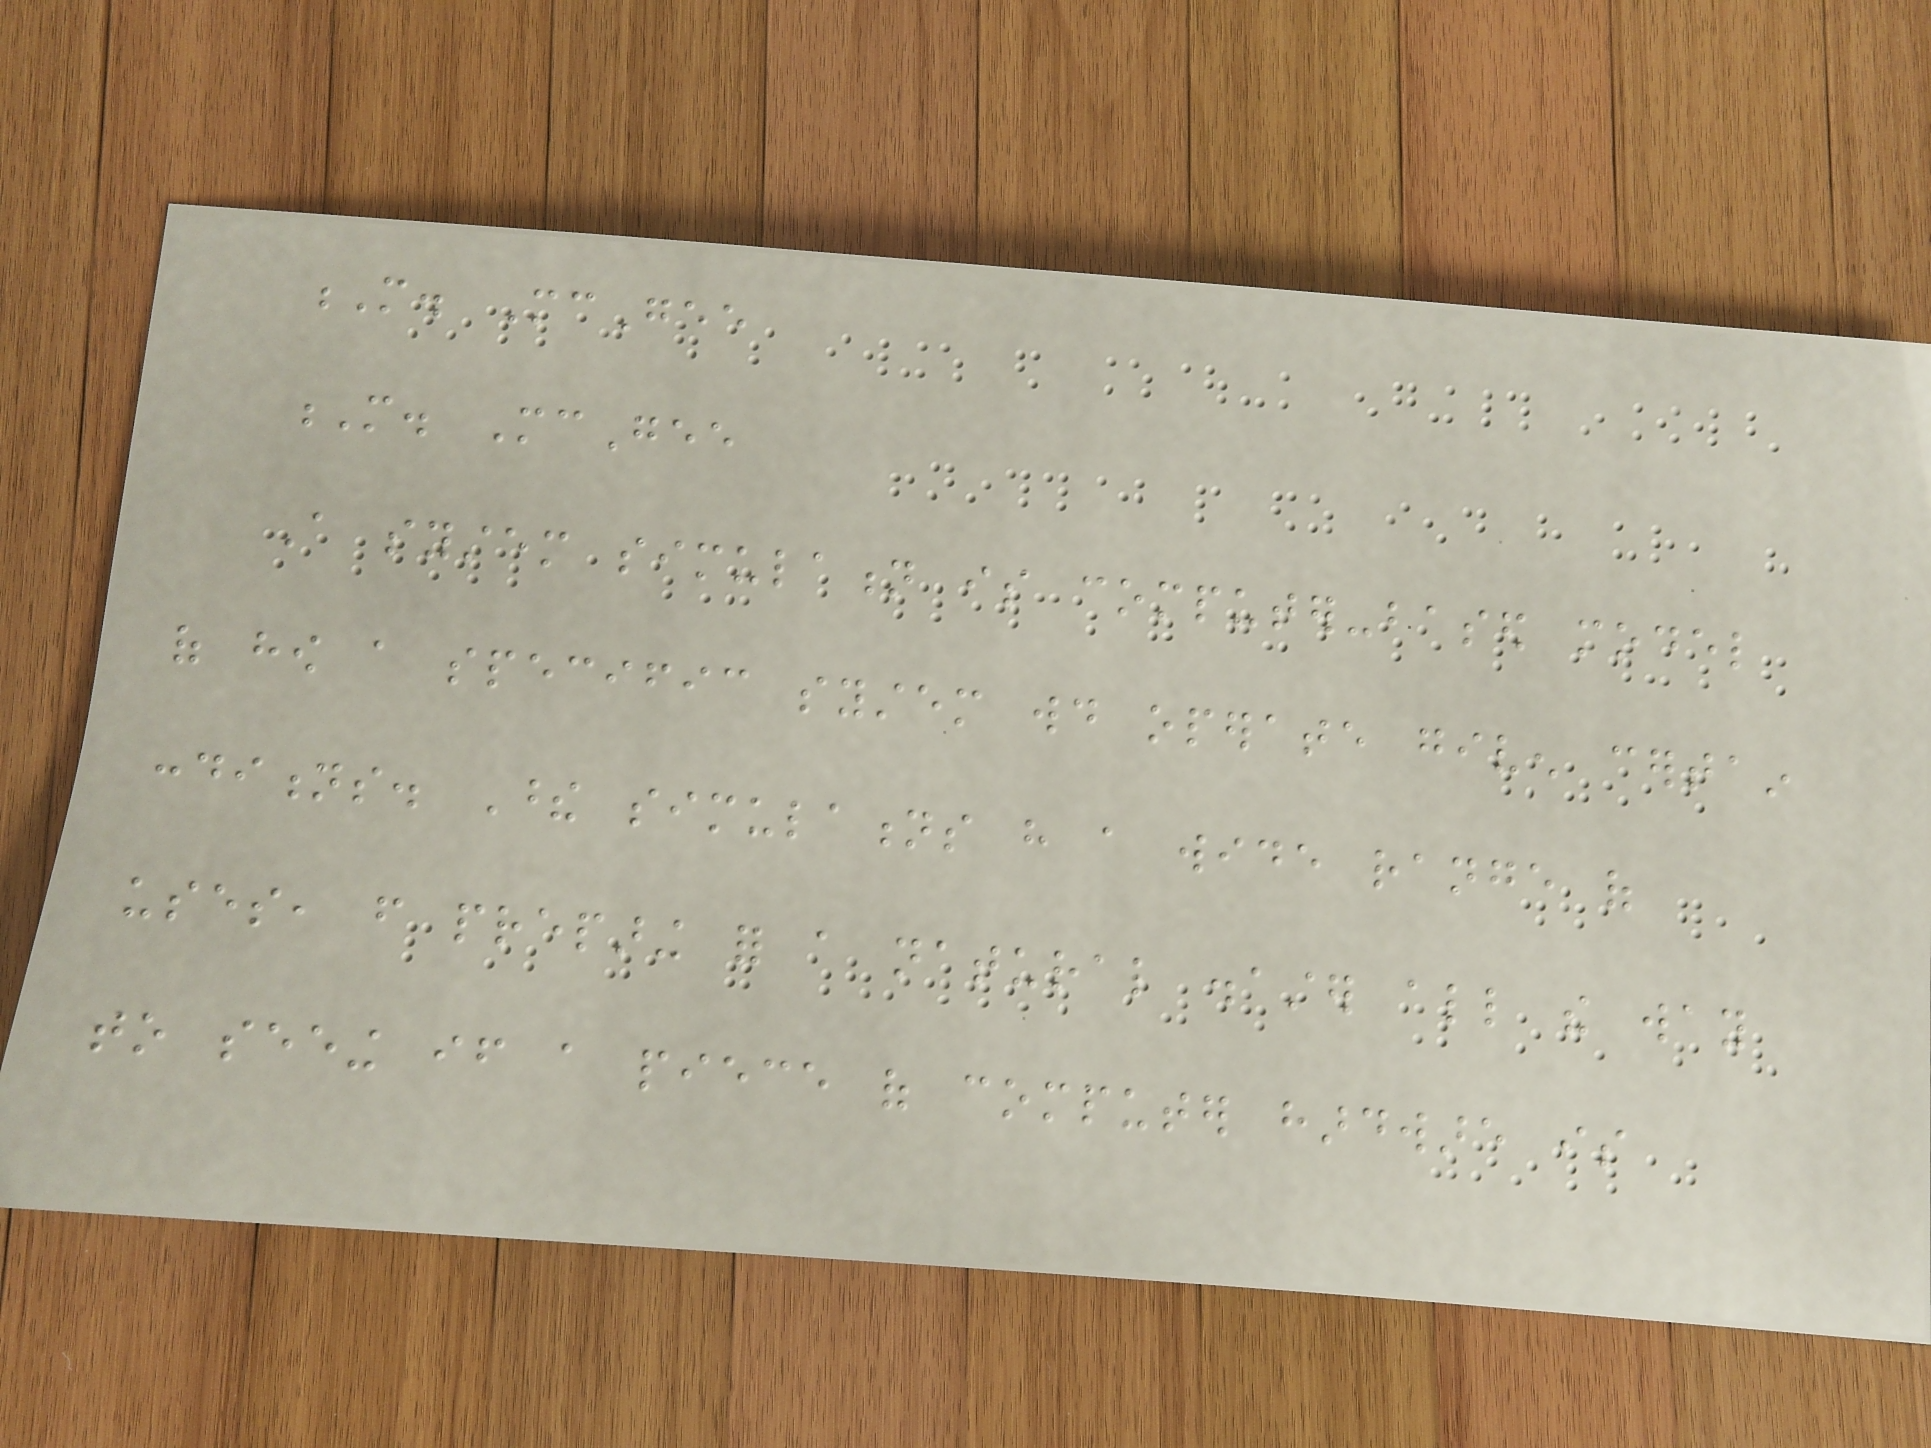M. McGee
M. McGee
A system simulation is computer-based model
of how a specific system would operate given certain
conditions. These simulations have a wide range of
uses, from preparing for a natural disaster all the way
to seeing if a piece of computer hardware is
